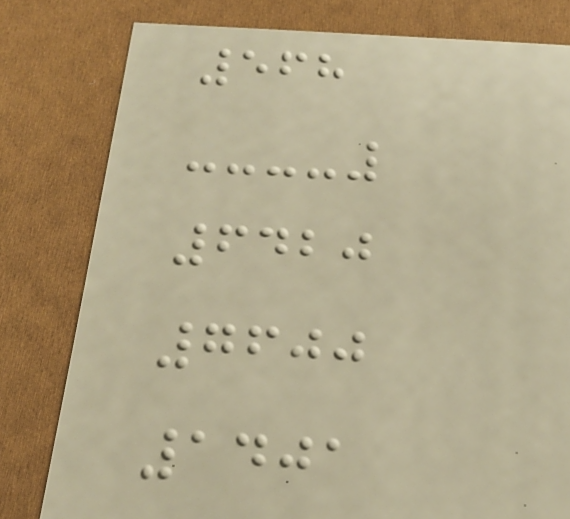568
6420
7600
1401
